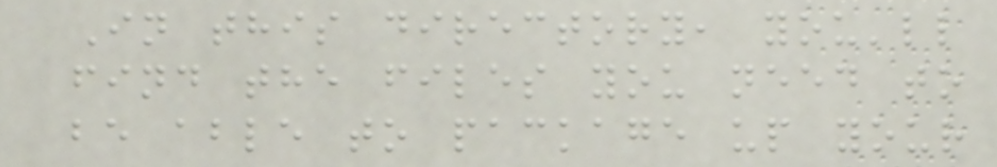In this directory, you'll
find the files you need to
be able to package up your
